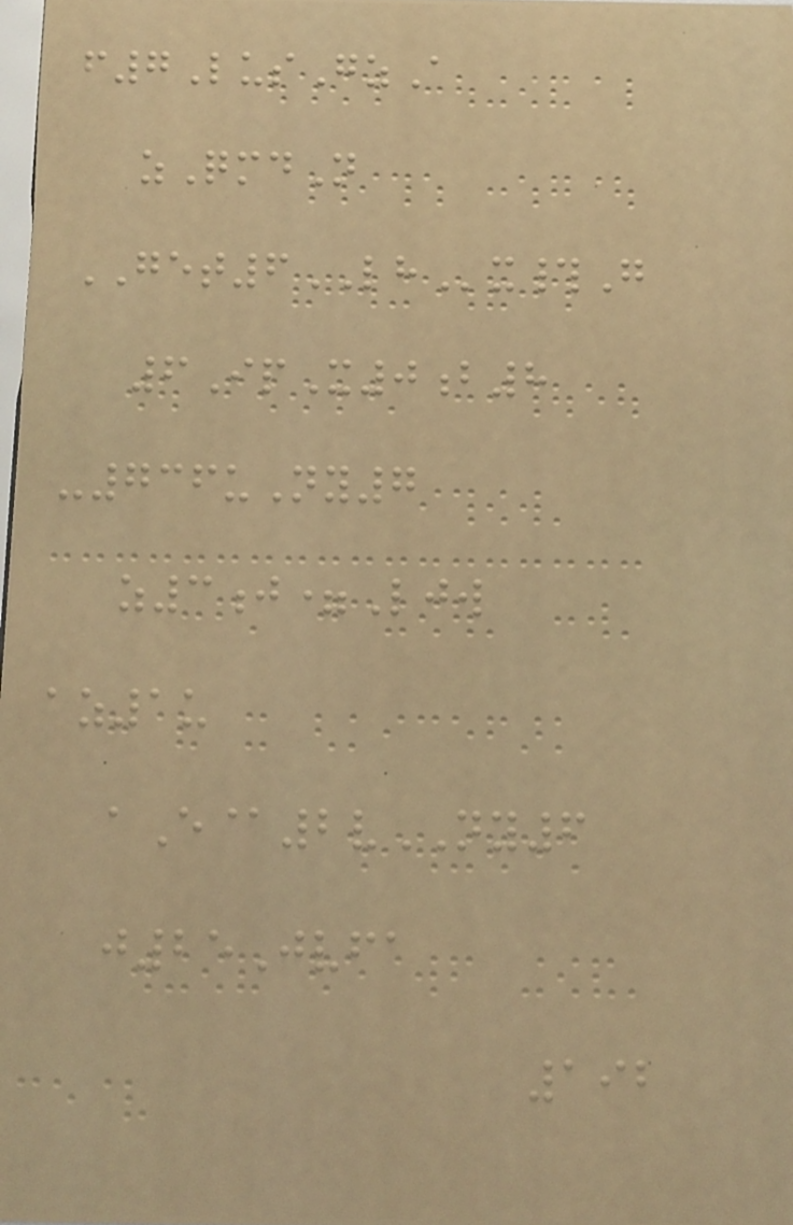f7LusGzA
zQmdN
GET6LHx#G
6IpX0b8
-736uNy7
z3j=Ljw
az1u
aE@2vNY6
j25Jvfa
192
